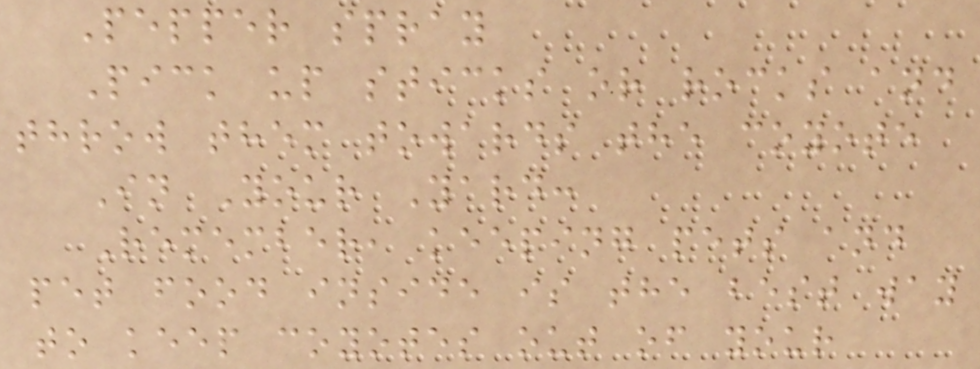Pepper spray
Pick up sticks or rocks and
throw them towards the coyote
In Your Yard:
Remember, keeping pets and
pet food inside is the best way
to keep coyotes out of your
